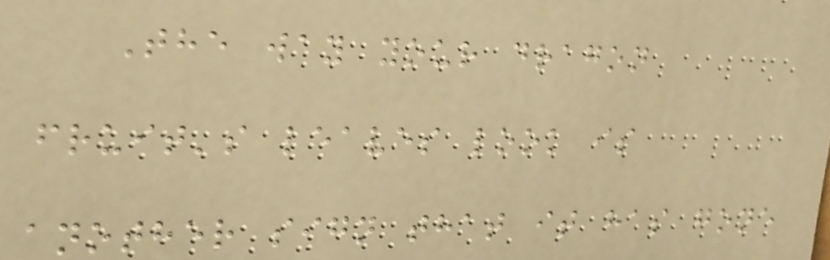The way your dragon
fruit's leaves look is
another sign that it has gone
